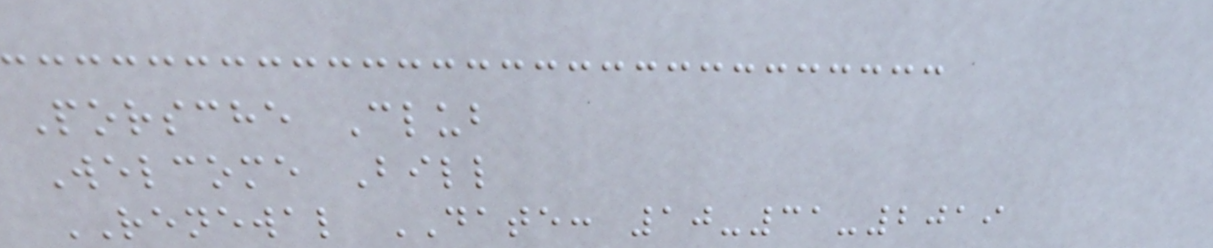Porsche Club
Welcome Bill
RENEWAL DATE: 10-31-2019
